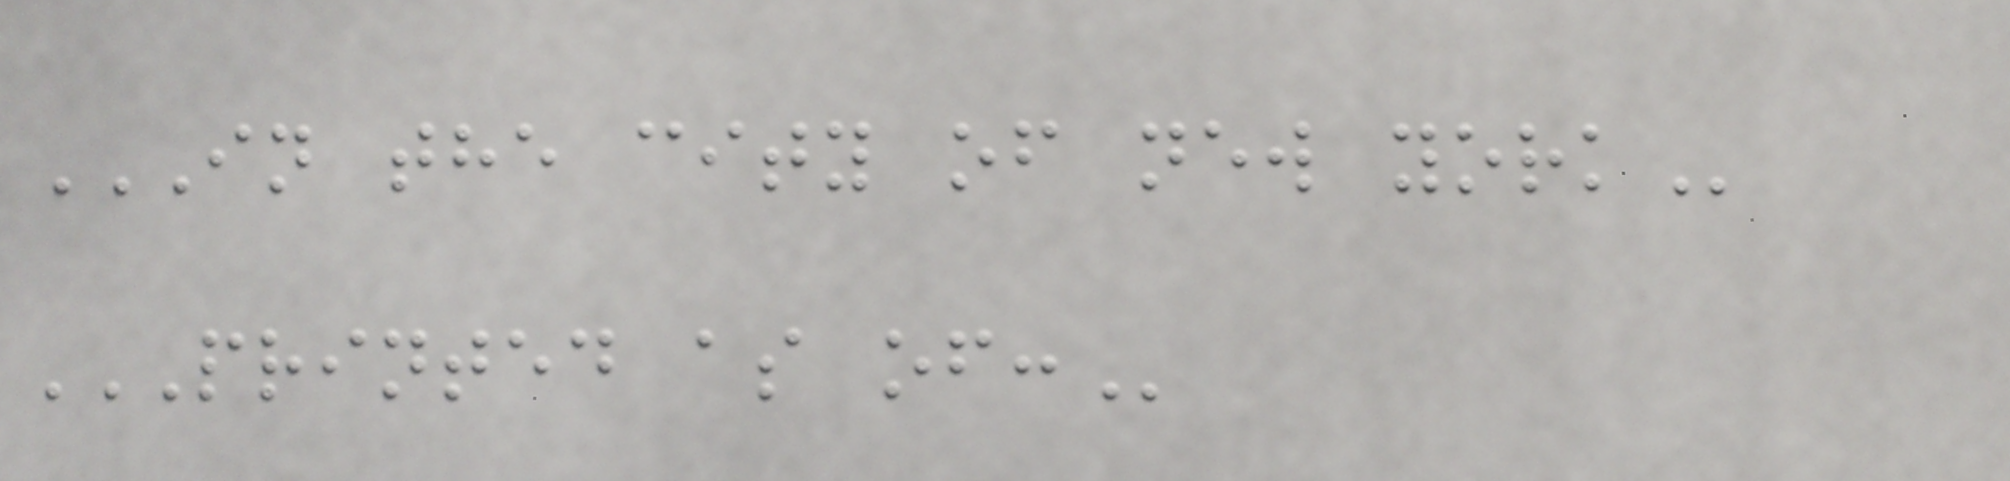IN THE CITY OF NEW YORK
PRINTED AS OF:
